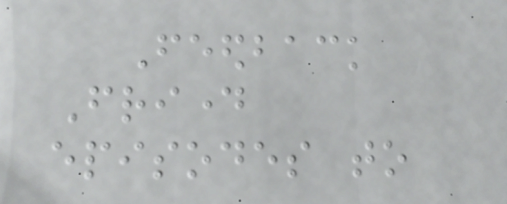Feedback
Friday
episodes to
